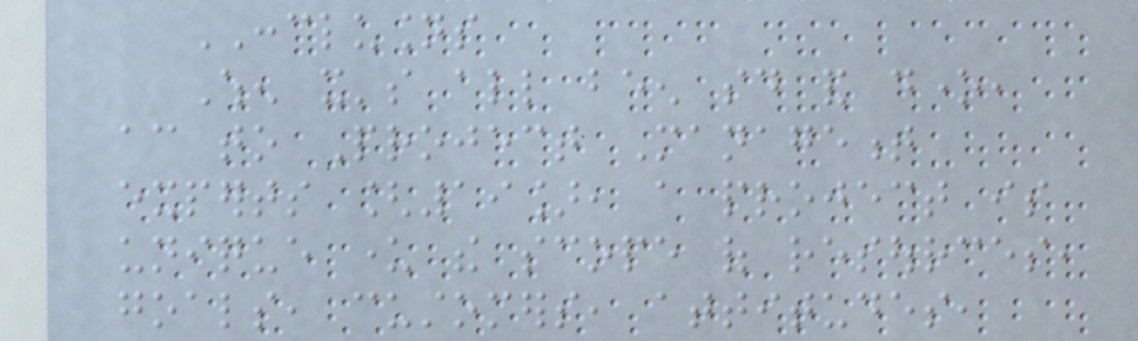CONCLUSIONS
When it's all been said and done,
according to Project Management
experts [19], a project is
unique under the scope of resources,
goals, customers, attitudes,
